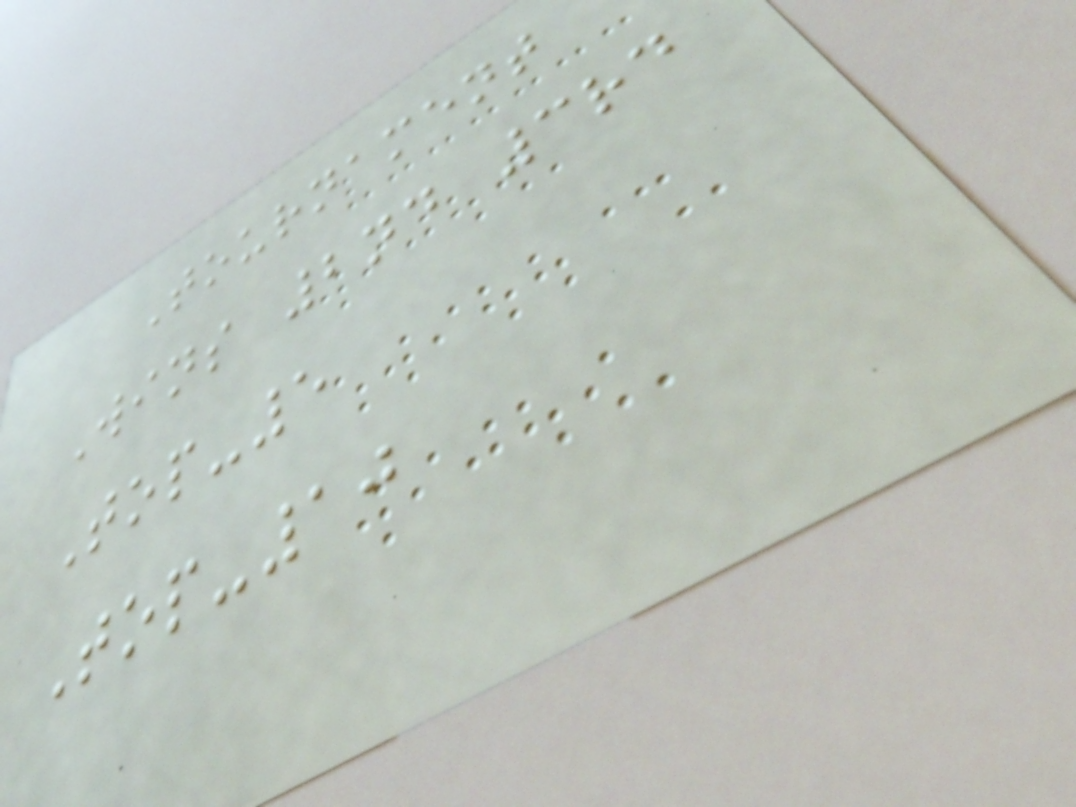Tournament
Wins 2nd 3rd
Top-5
Top-10
